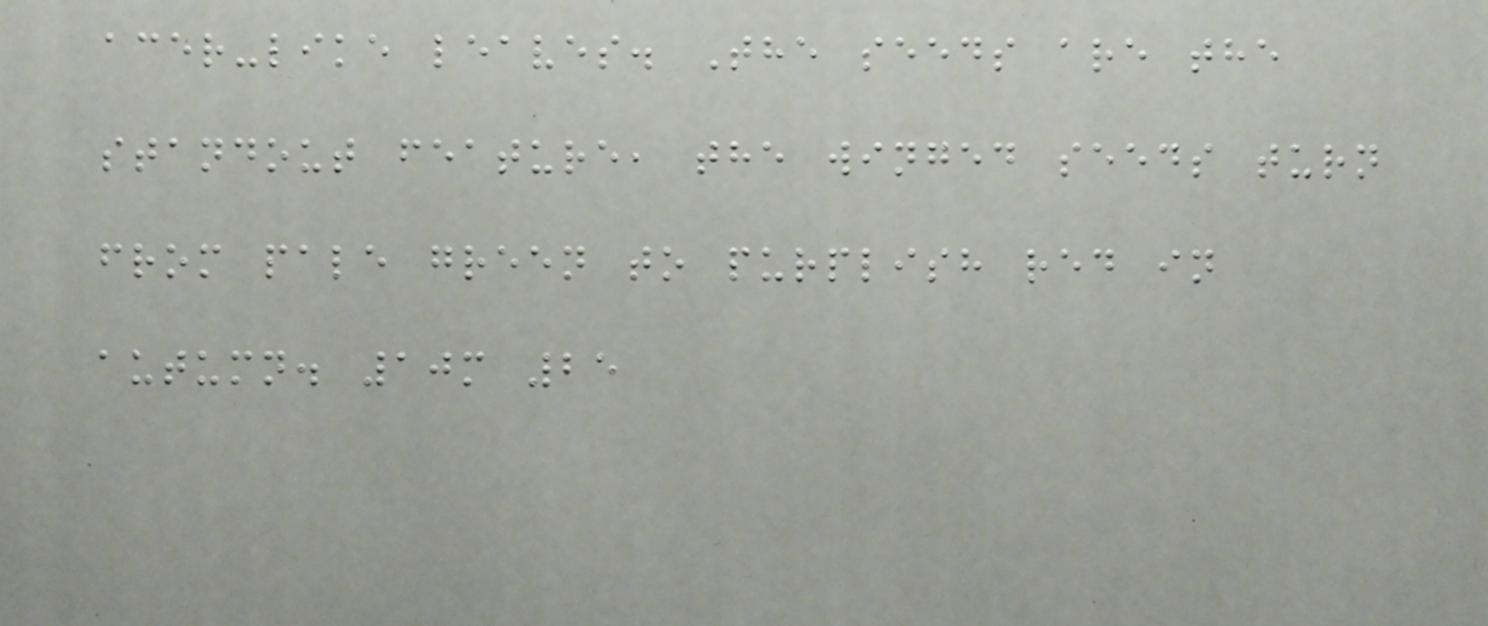acer-like leaves. The seeds are the
standout feature, the winged seeds turn
from pale green to purplish red in
autumn. 10m 25
